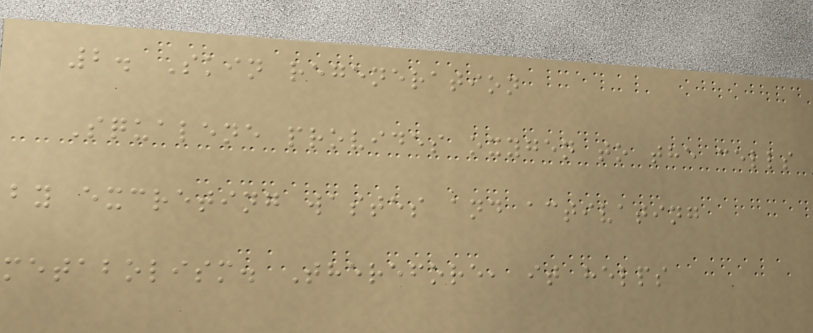2. Skin regeneration
Squalene provides oxygen to the cells
by excreting wastes and activating
metabolism. Therefore, it helps
